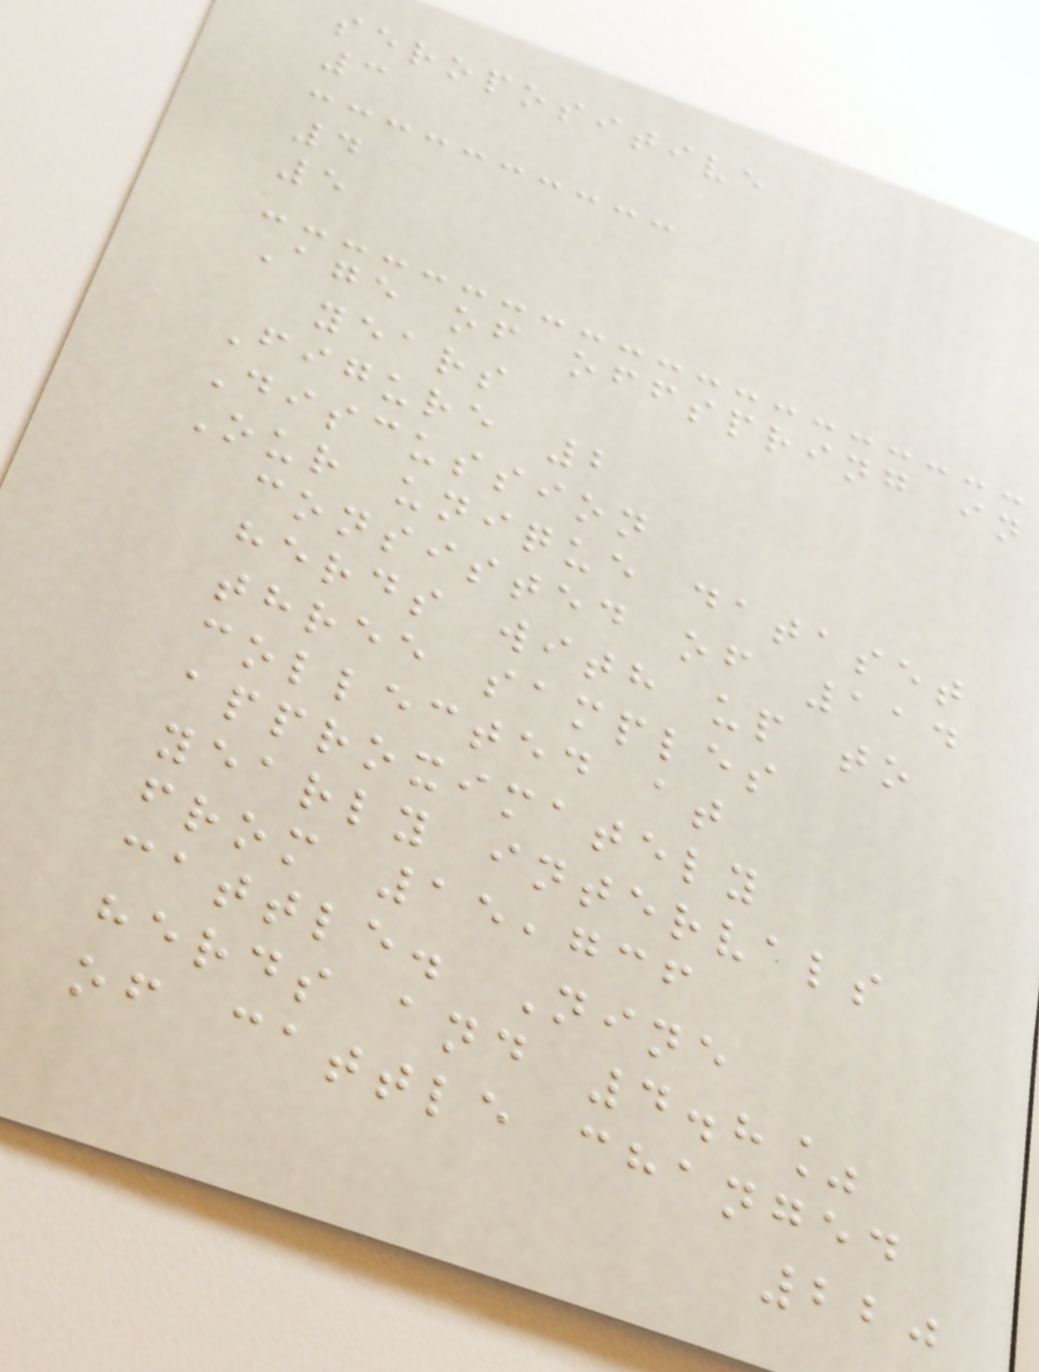seropositive
3
4
5
Age of offspring in
years
Figure 2
Discussion
Our unique dataset
consisted of 114
herds with up to
three samples
collected at
approximately
yearly intervals
from 15,736
cattle. Nine
herds and 4.8%
of cattle changed
220
